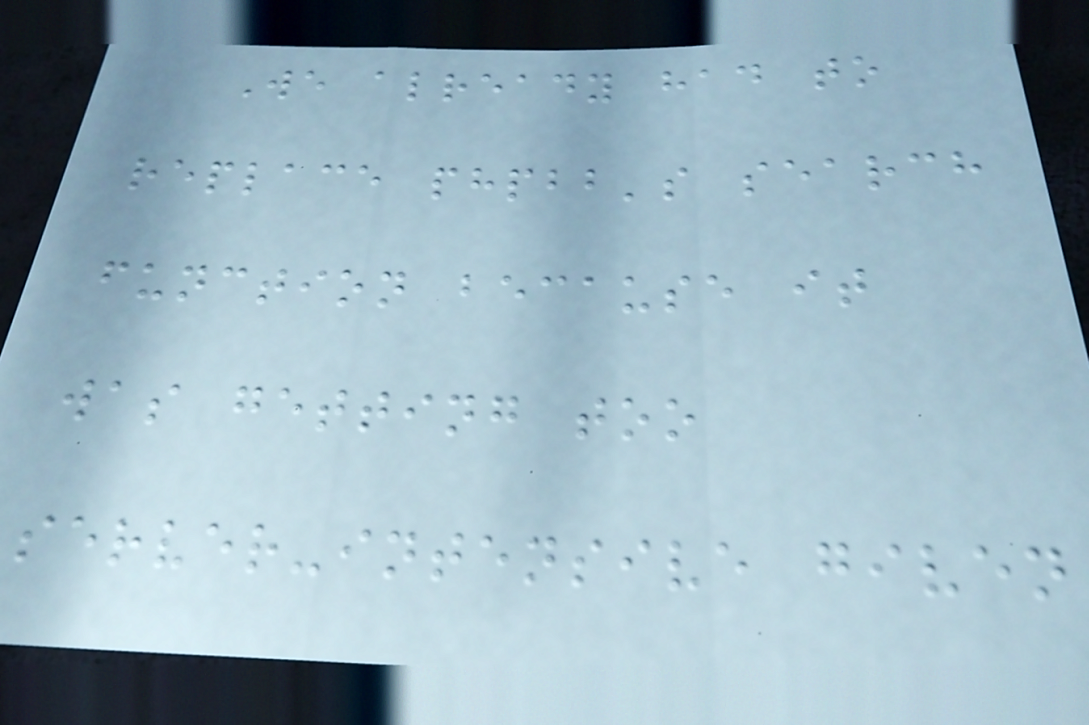We already had to
replace phpbb's search
function because it
was getting too
server-intensive given
